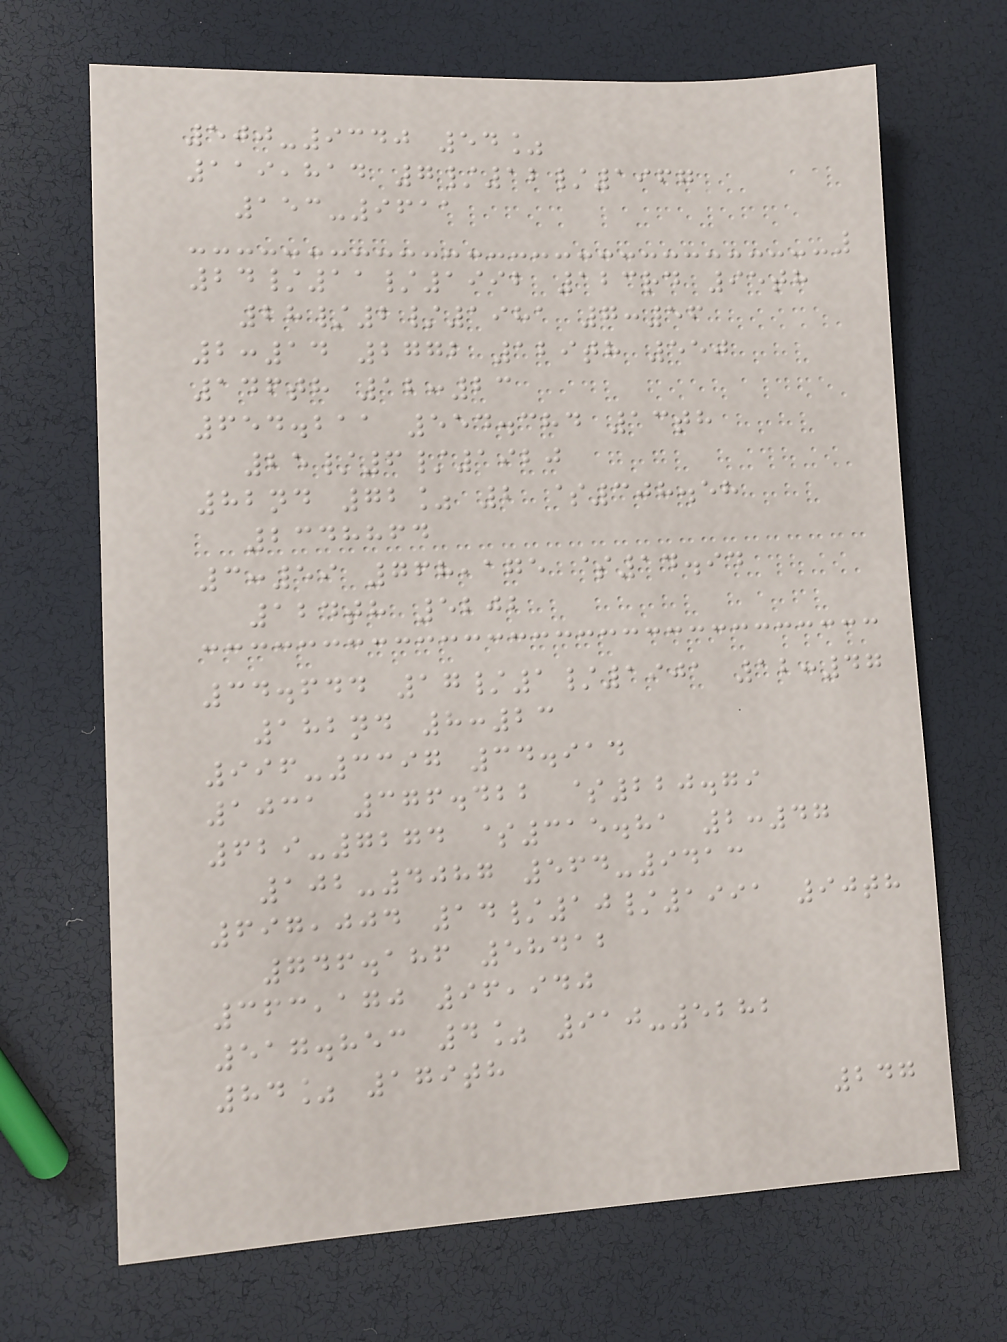500-9340 54%
119,814 7/12/1967
153-9611
24/11/1992 123rd 95th
28/2/1981 7:56
2:14 2772 129th 550
146th 12:23
654.211 554.384 13th
25/6/1920
82nd 72% 2 $308.58
2348864
3:59 768,175 $14.94
124th 5202
34.644 17/1/1901 12:47
182nd 8:23
996-3397 34.914
1031 376.422 $220.79
629-7274 $315.81 2:47
102-4087 564-9413
697,004 14/10/1991 90th
746.186 58412
363,170 96,940
517.853 4% 910-5282
84% 179th
247
